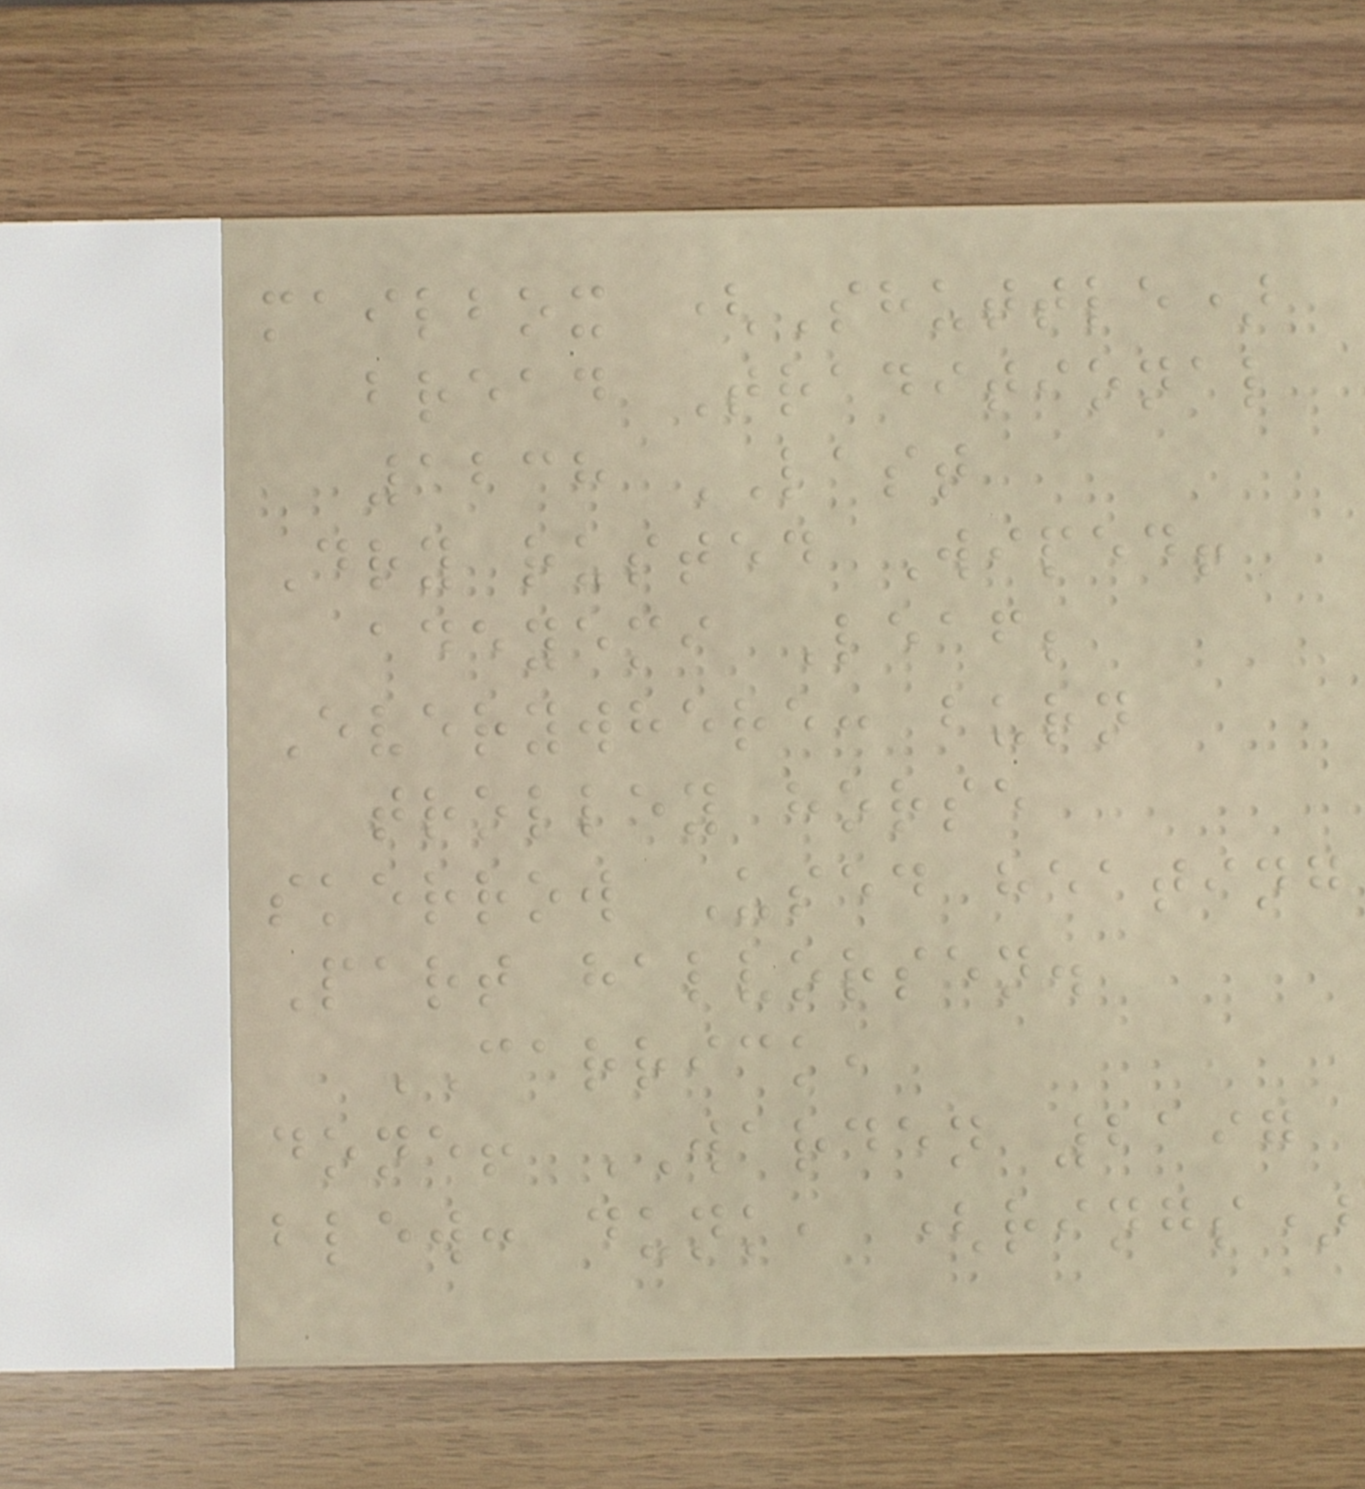mailbox (Shuttle)
bread Traditional
1238 LAST
Dry rusted Wiped!
adeyemi Leaf;
Everywhere: burn
trolley horse
skerrow Used heating
Part halvorsen.
CARRICK,
done! WARDEN 2197
blew: dunk, (rings)
